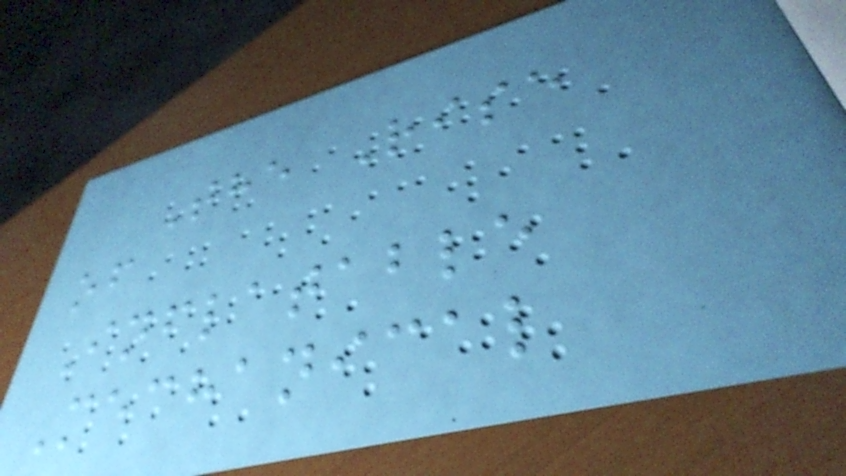The Rise
of
Inflatable
Mechanical
